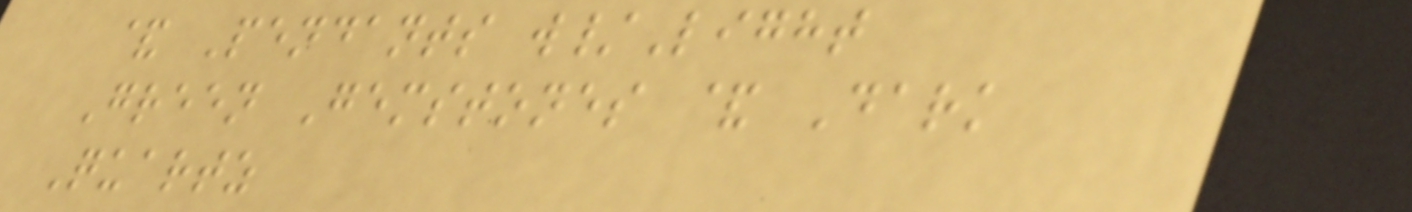& Pendants w/Light
Green Gemstones & Dark
Quartz
